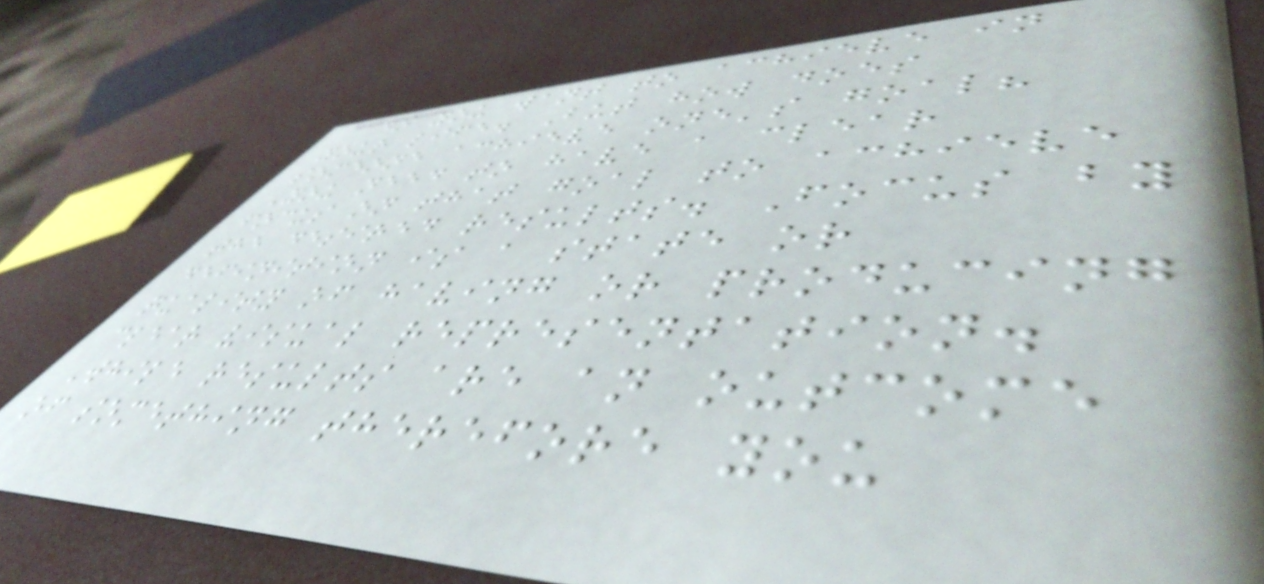do you want to achieve in
your life. But how does
someone achieve one's goal?
You need to have a clear
focus on that goal to achieve
the desired results. Focus by
definition is a state or
quality of having or producing
clear visual representation.
While results are an outcome
of something therefore you
